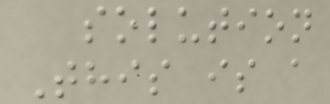solution
This is a
